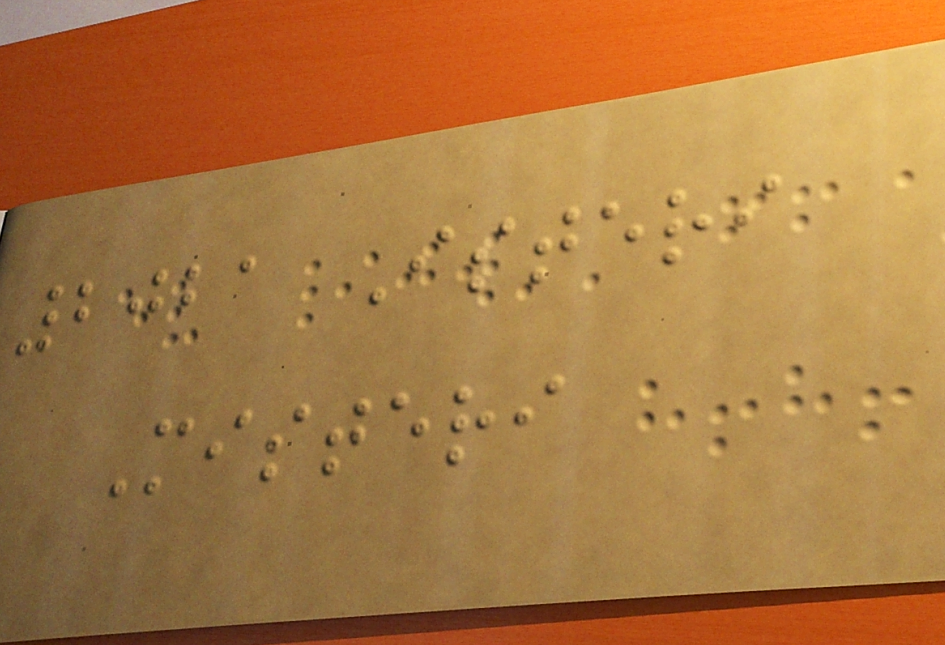2021 Isteri
Misteri
